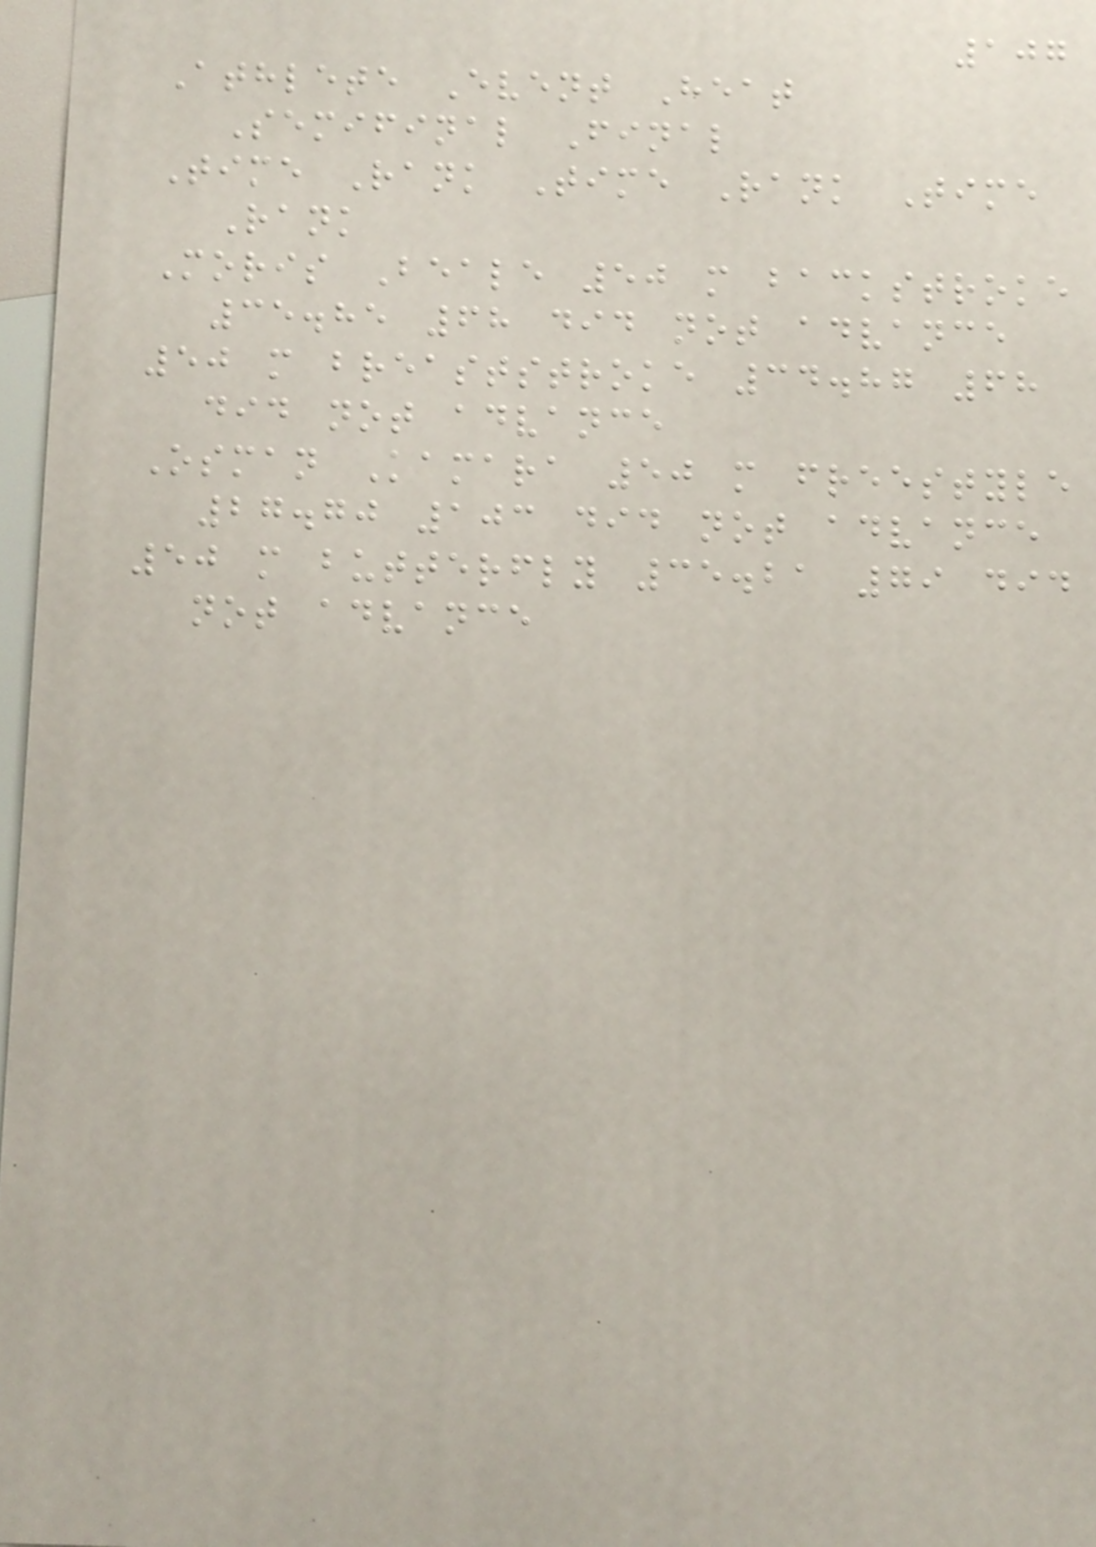107
Athlete Event Heat
Semifinal Final
Time Rank Time Rank Time
Rank
Moris Beale 50 m backstroke
35.85 68 did not advance
50 m breaststroke 34.87 68
did not advance
Osman Kamara 50 m freestyle
27.70 103 did not advance
50 m butterfly 35.21 79 did
not advance
